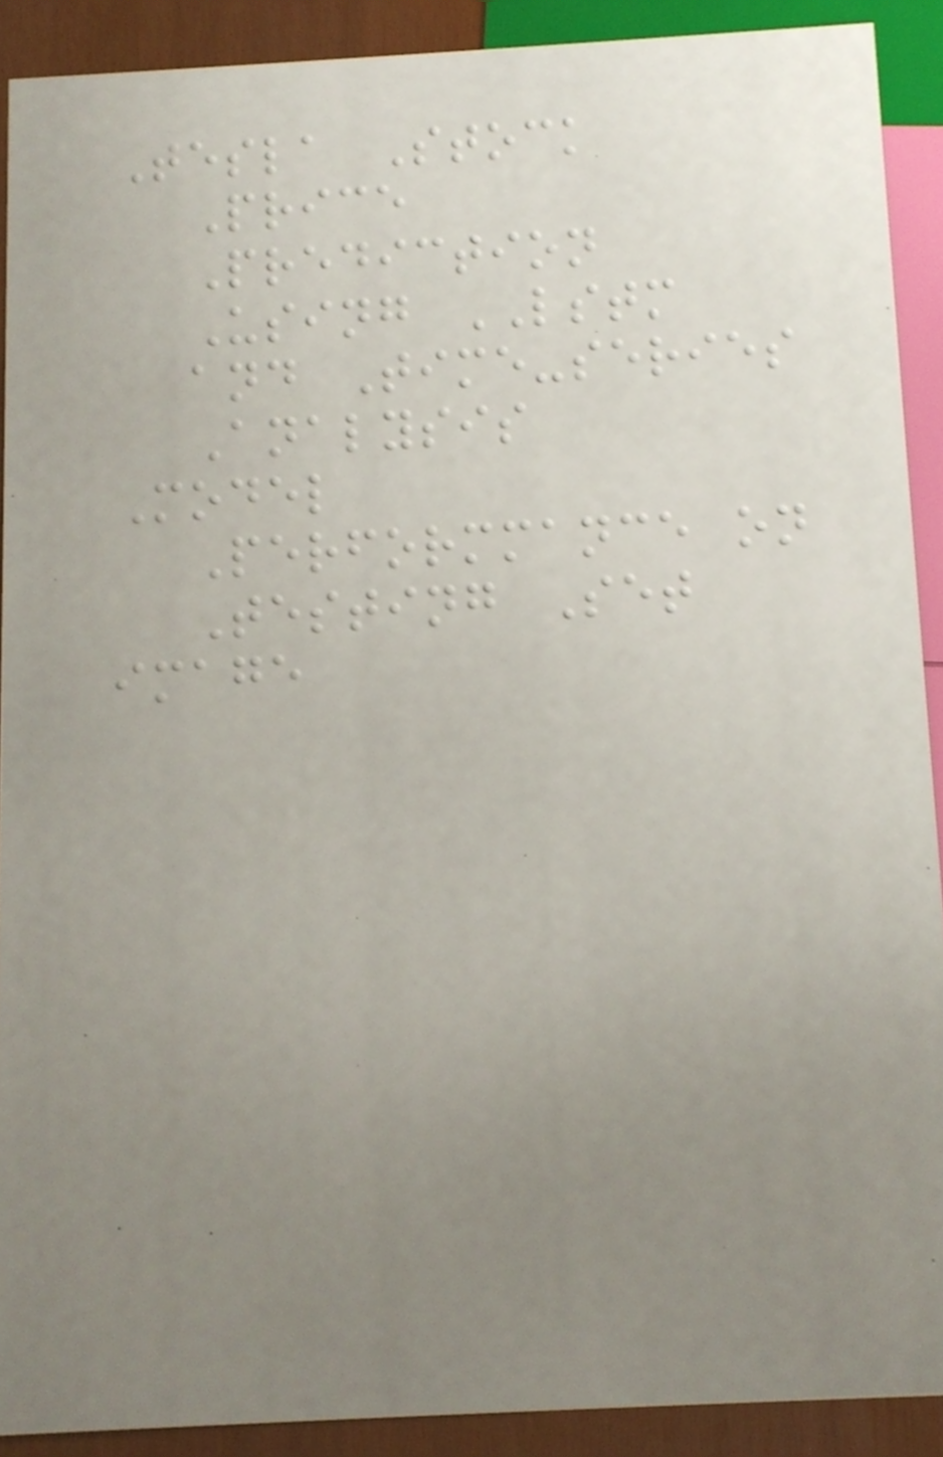Tesla Stock
Price
Prediction
Using LSTM
and Time-series
Analysis
Model
Performmance on
Testing Set
image
